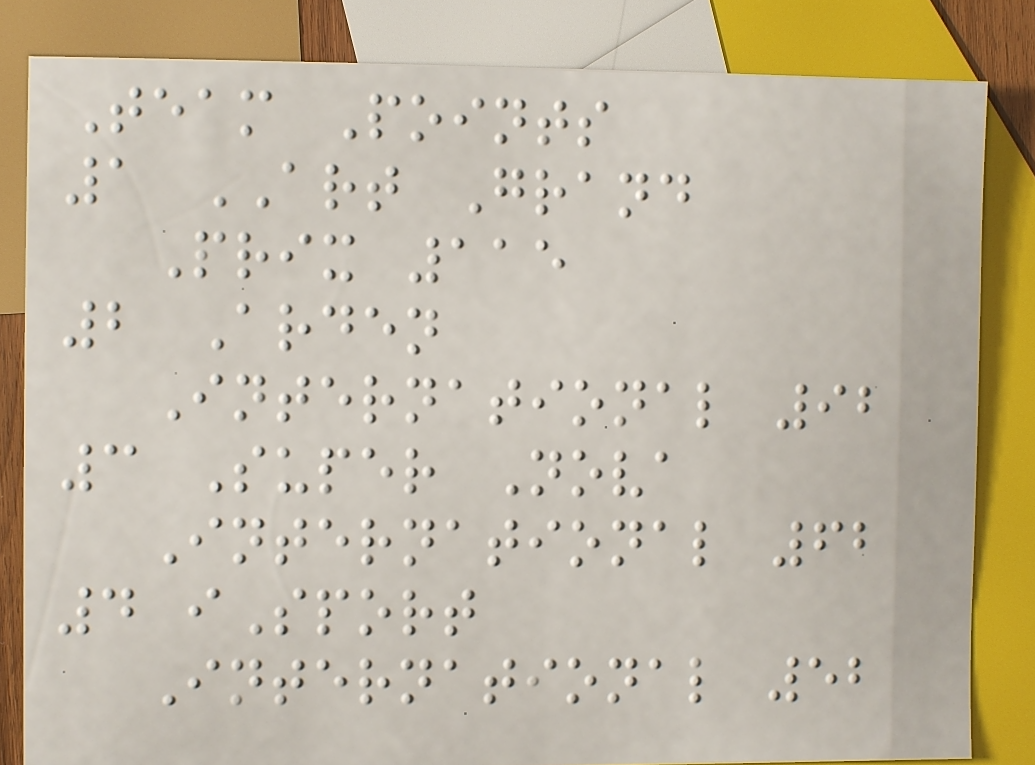Team Points
1 ART Grand
Prix 115
2 Arden
International 92
3 Super Nova
International 62
4 iSport
International 52
